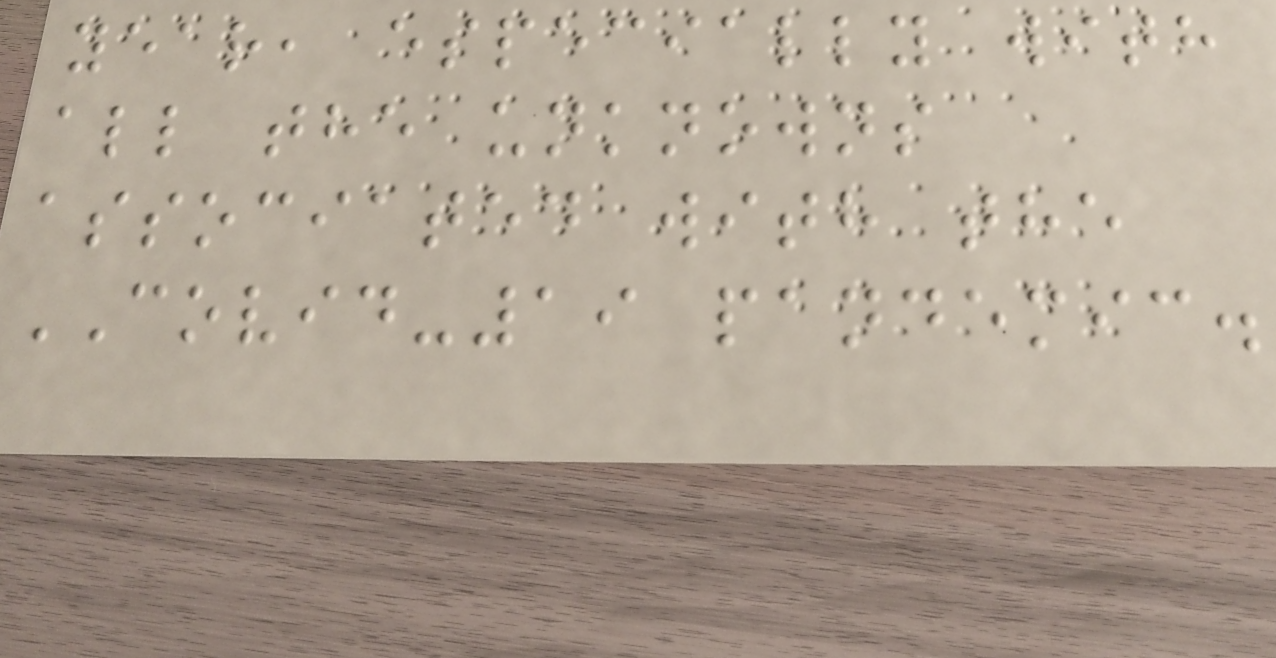year, especially with
all the unknowns
associated with the
COVID-19 pandemic.
